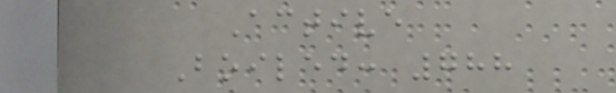Active
Boiled: 788
